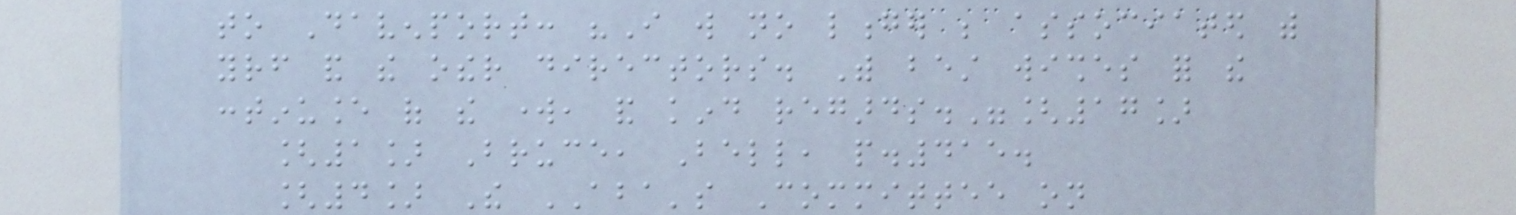to Davenport: "I will no longer be associated with
yourself and the other directors. With best wishes for the
continuance of the work, and kind regards."[17]
[1] Bruce, Bell, p.415.
[4] The ABA's Committee on
